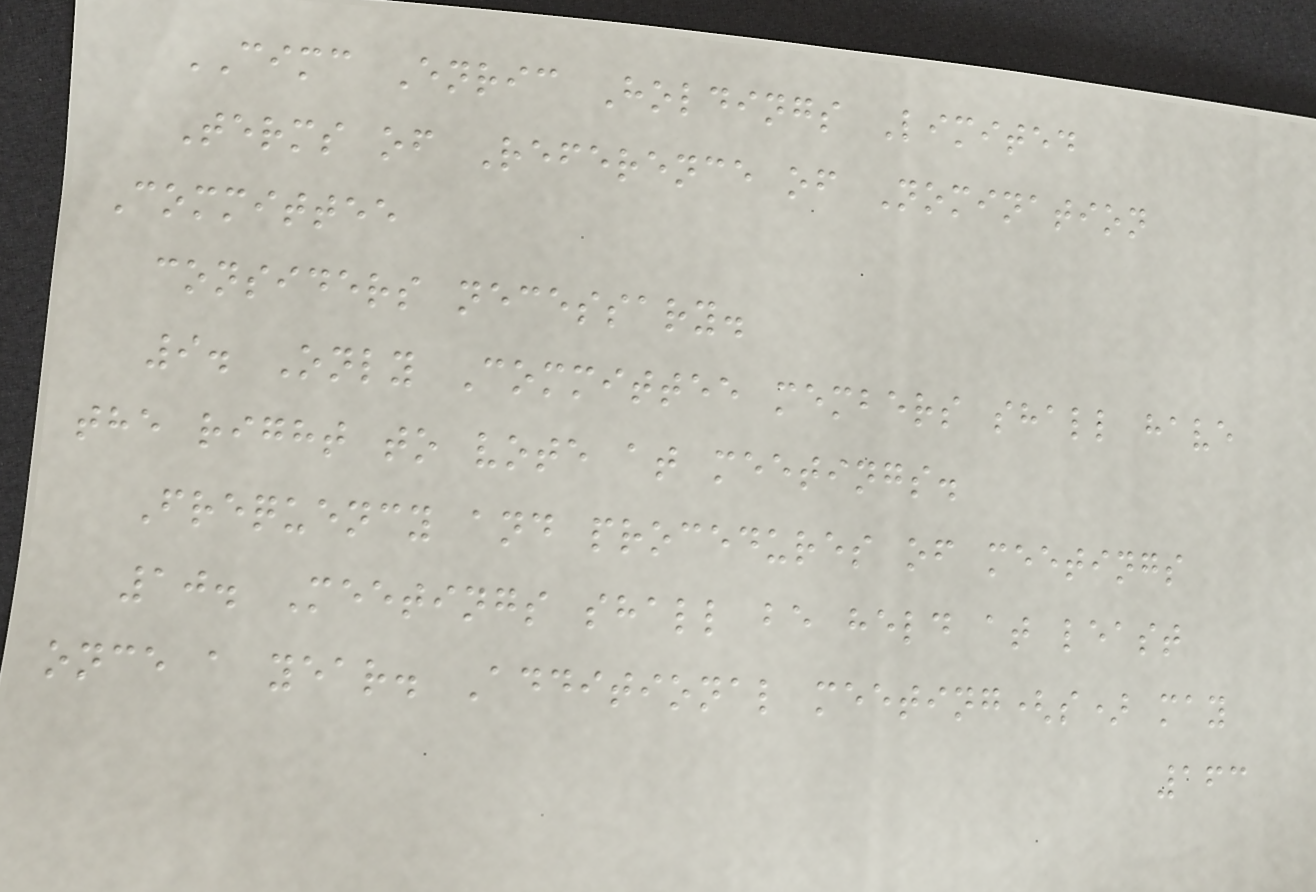CIMC Enric Holdings Limited
Terms of Reference of Nomination
Committee
considers necessary.
9. Only Committee members shall have
the right to vote at meetings.
Frequency and procedures of meetings
10. Meetings shall be held at least
once a year. Additional meeting(s) may
163
